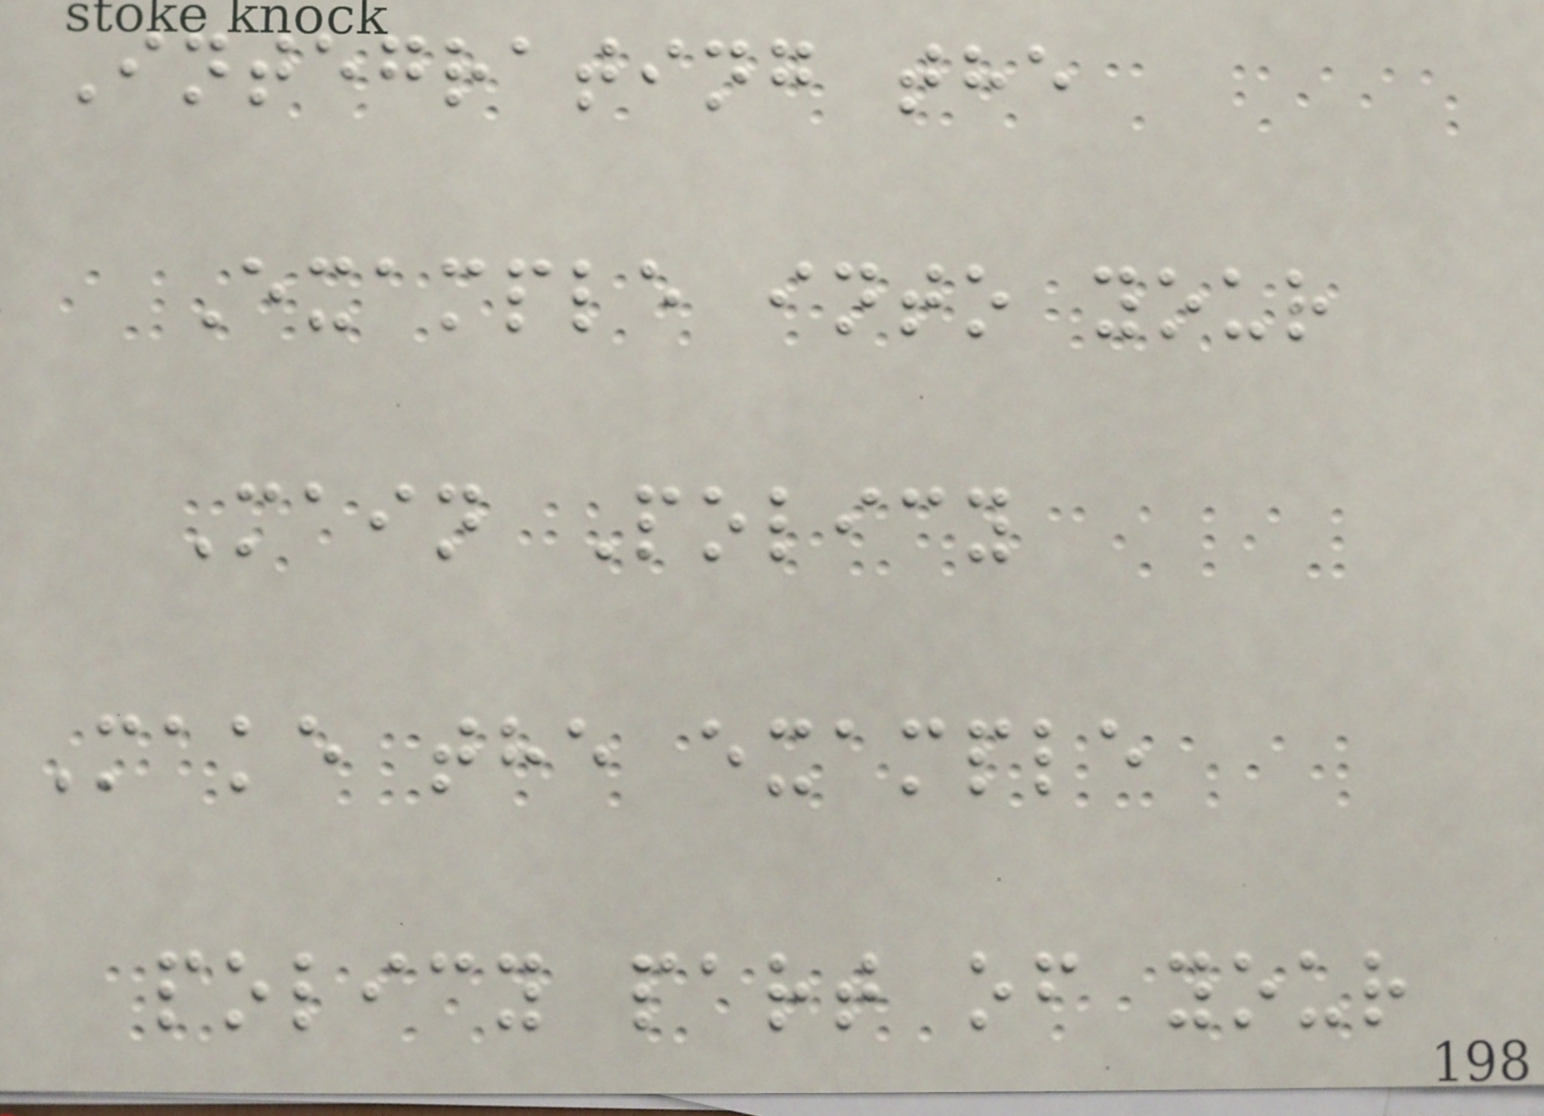Integrating the
Example into your
Main Policy
Make the example
policy part of your
